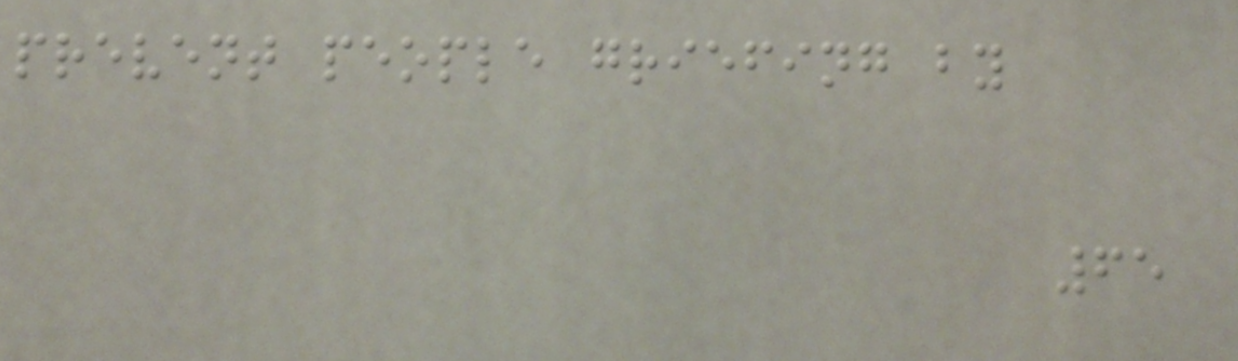prevent people griefing by
65
